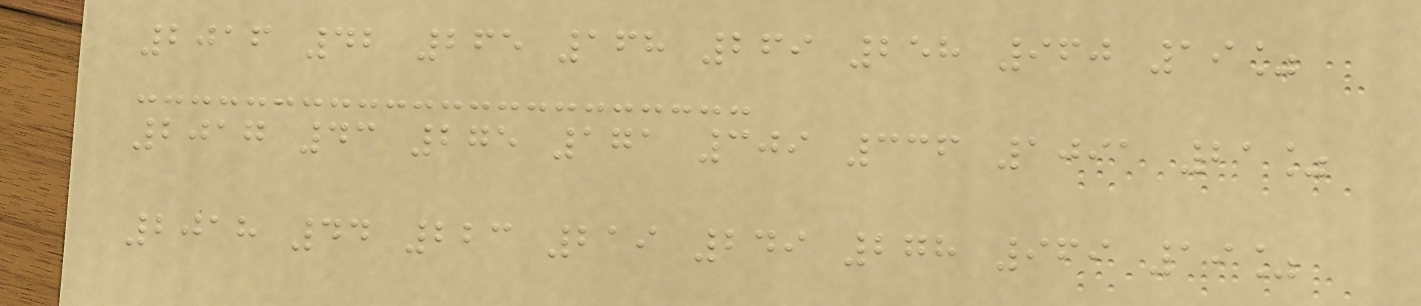2016 42 265 168 269 258 960 19%
2017 43 275 171 309 336 1091 21%
2018 44 223 219 249 278 969 19%
